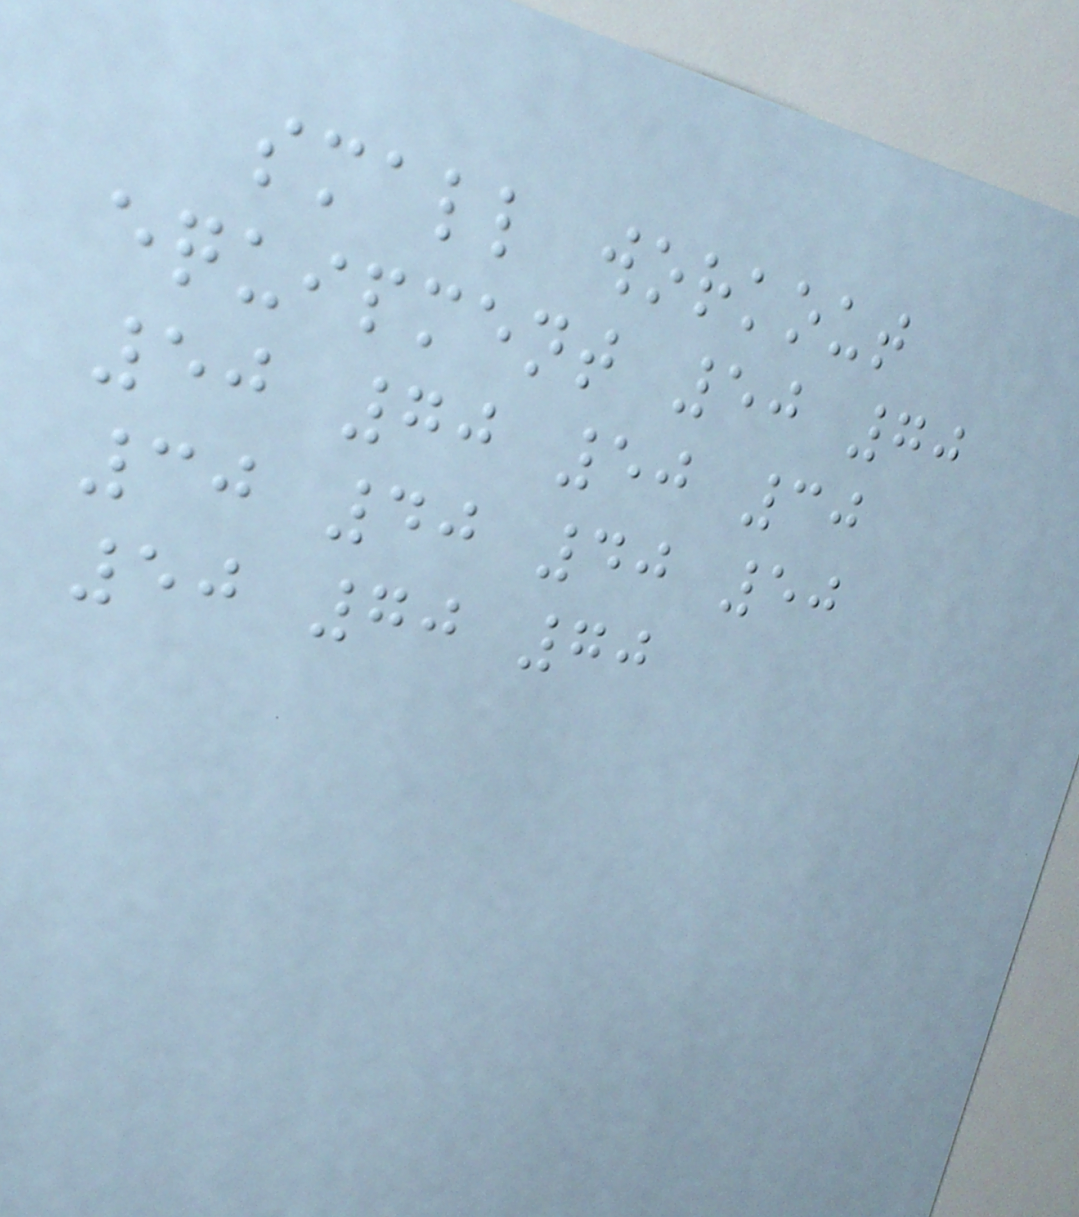small workout
equipment 50 70
50 70 50 30
30 40 40 50
50 70 70
